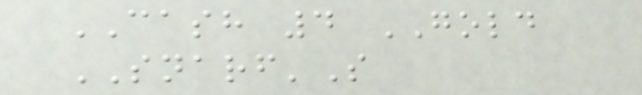CASH 4 GOLD
SNARF'S
